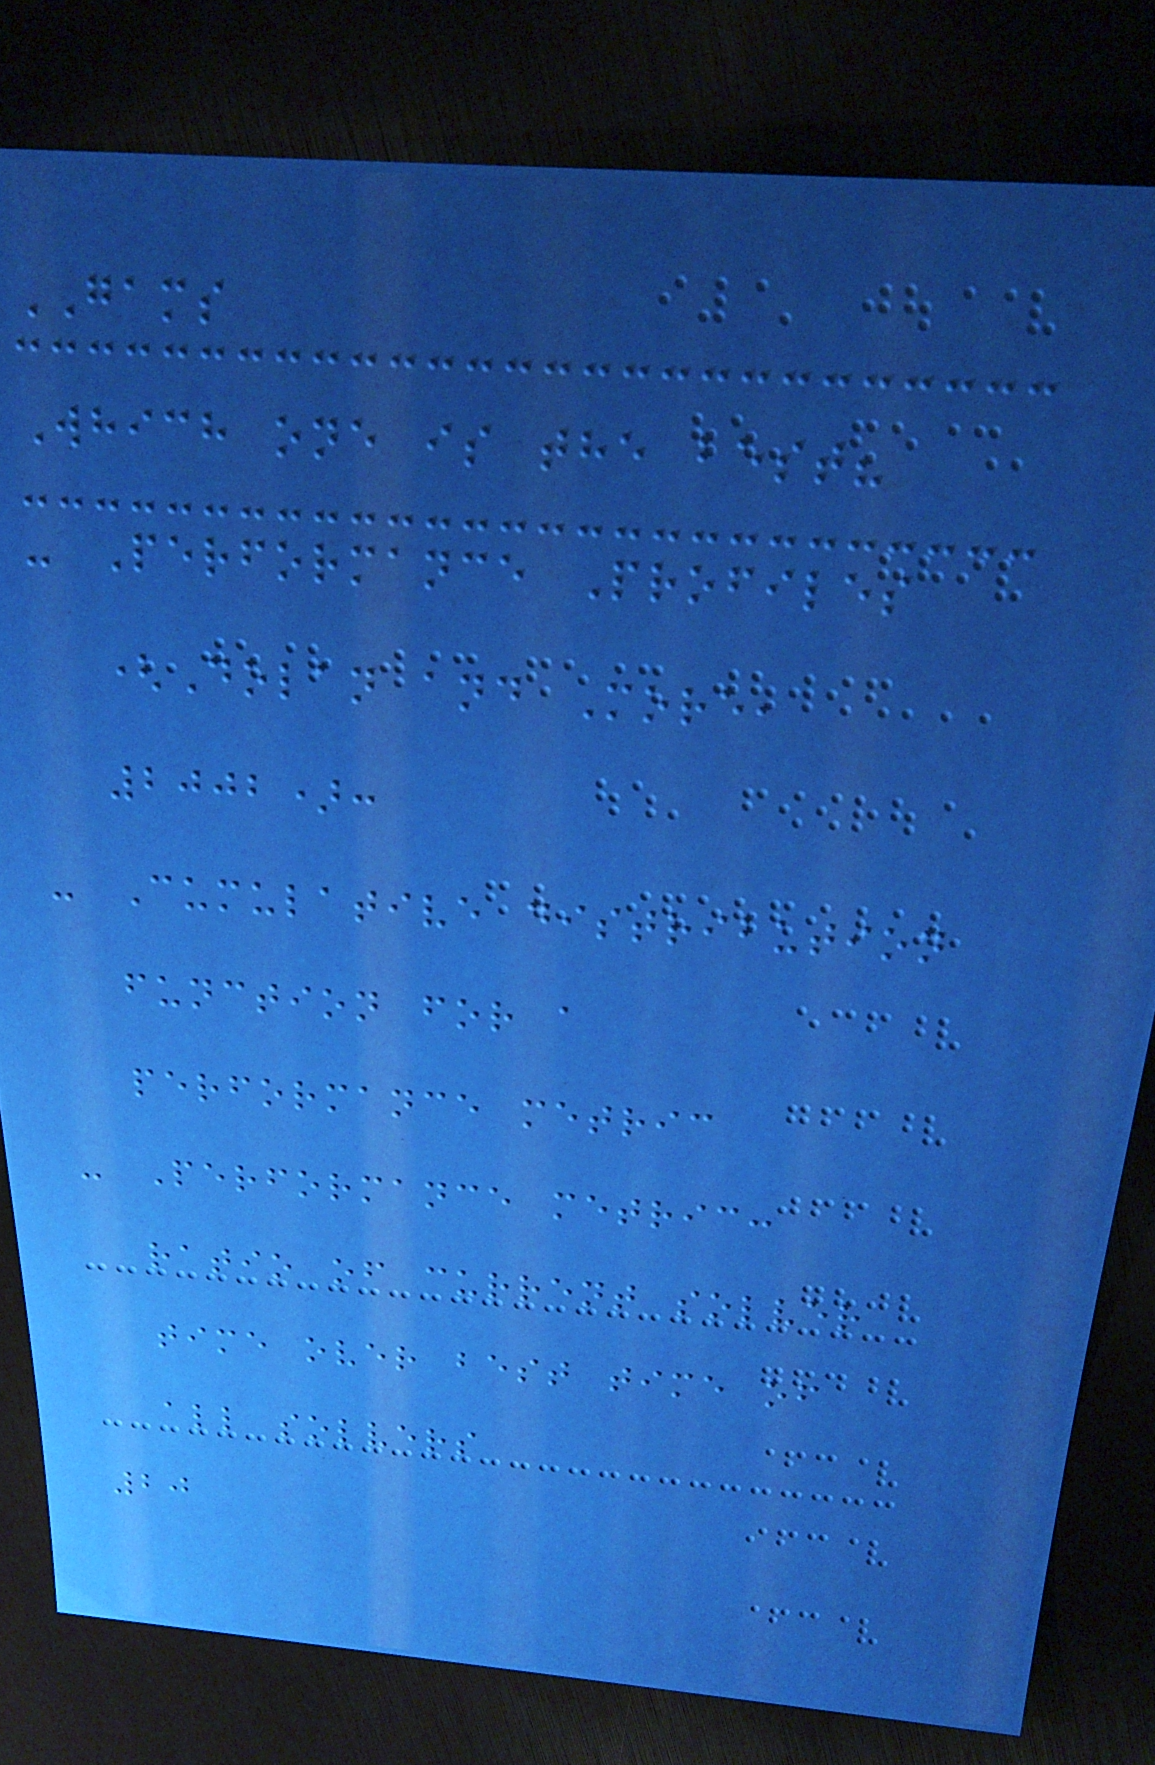GAMS
Which one is the best?
- Performance Profiles
(Dolan and More,
2002):
- Cumulative distribution
function for a
performance metric
- Performance metric:
ratio of current solver
time over best time of
all solvers
20
